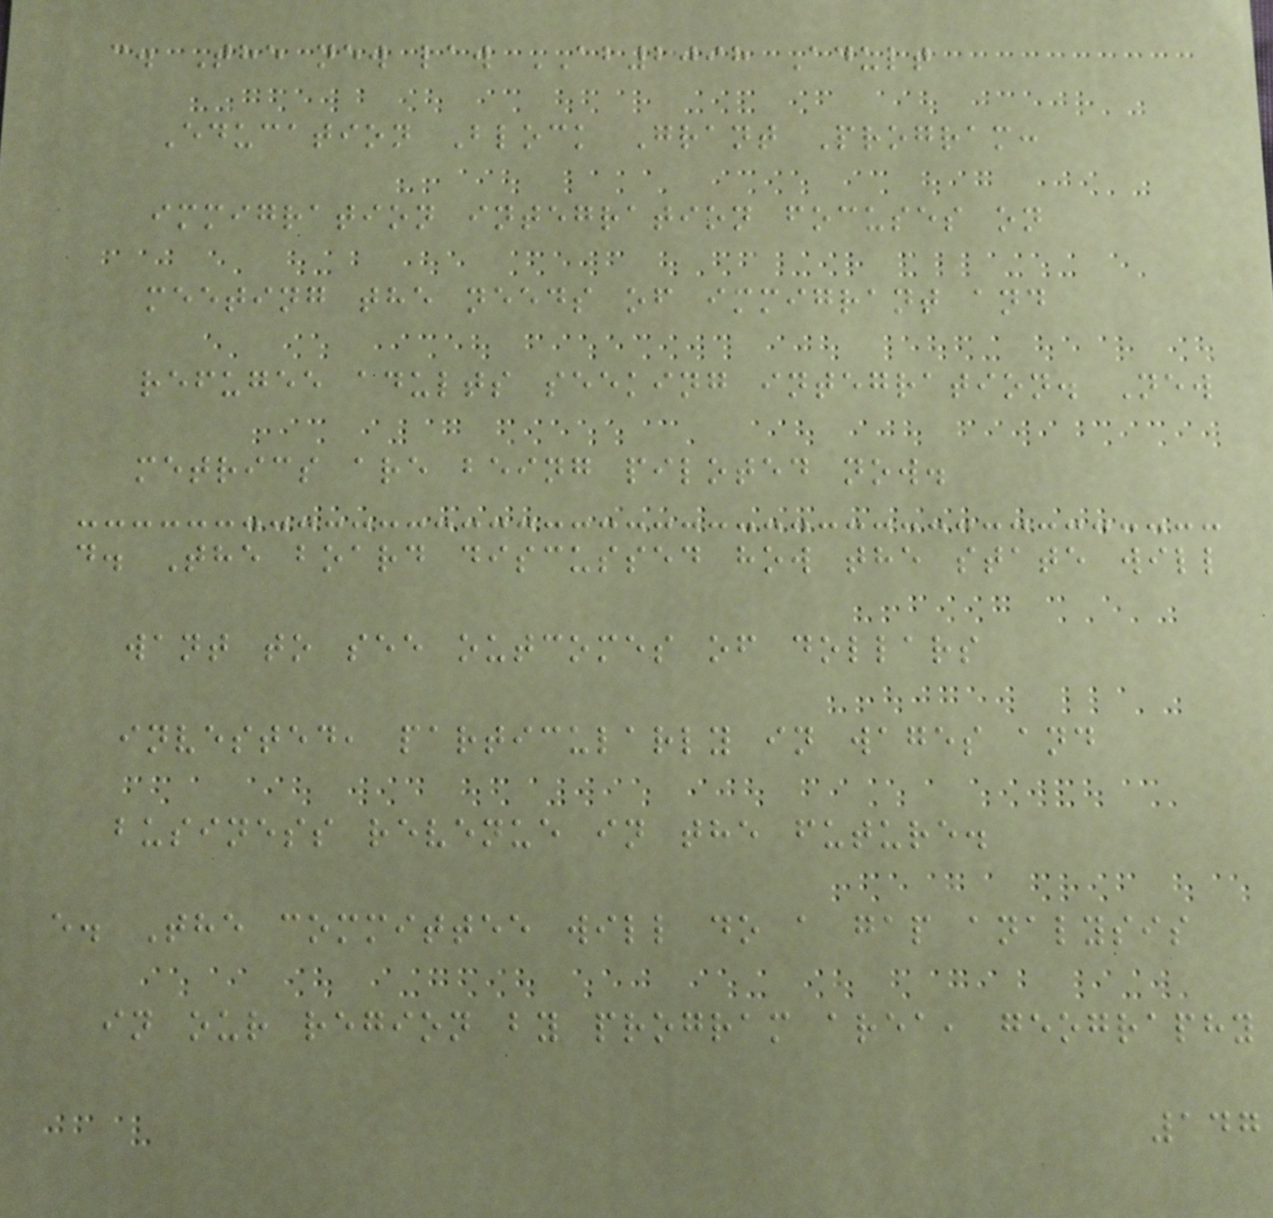c. The new law AB2098 Adult
Education Block Grant Program:
immigration integration focuses on
meeting the needs of immigrant and
refugee adults seeking integration. New
metrics are being piloted now.
d. The board discussed how the state will
want to see outcomes of dollars
invested, particularly in wages and
business revenue in the future.
e. The committee will do a gap analysis
in our region by program area, geography
147
